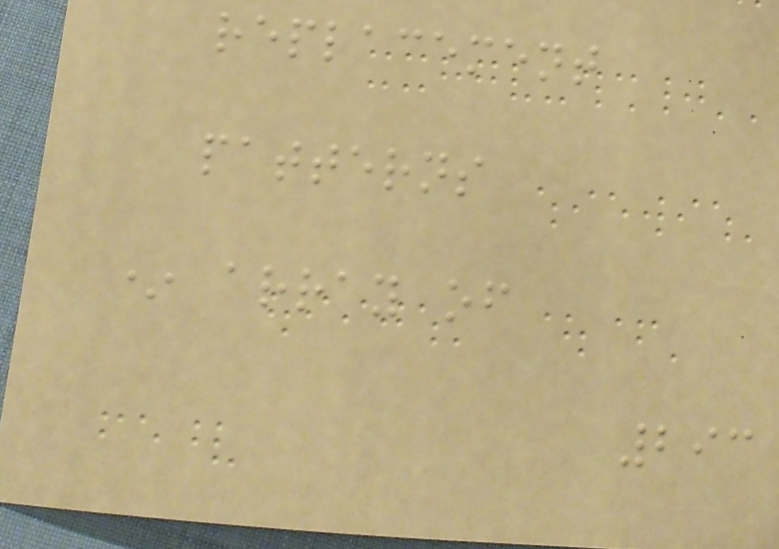replacement
patterns
* array of
293
